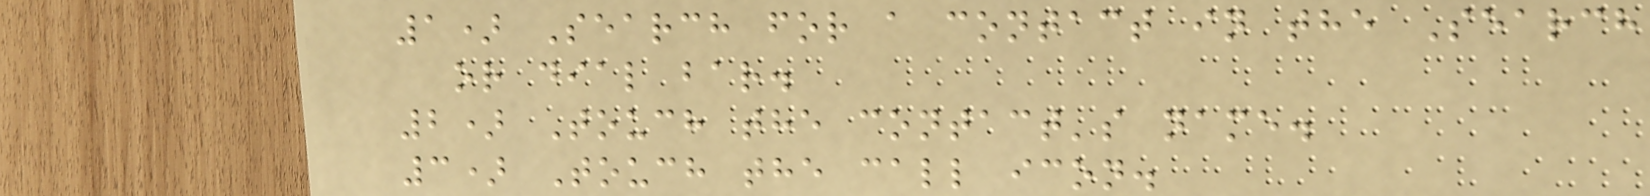1) Search for a contact in the Search
or dial bar.
2) Touch the contact's name.
3) Touch the call icon.
